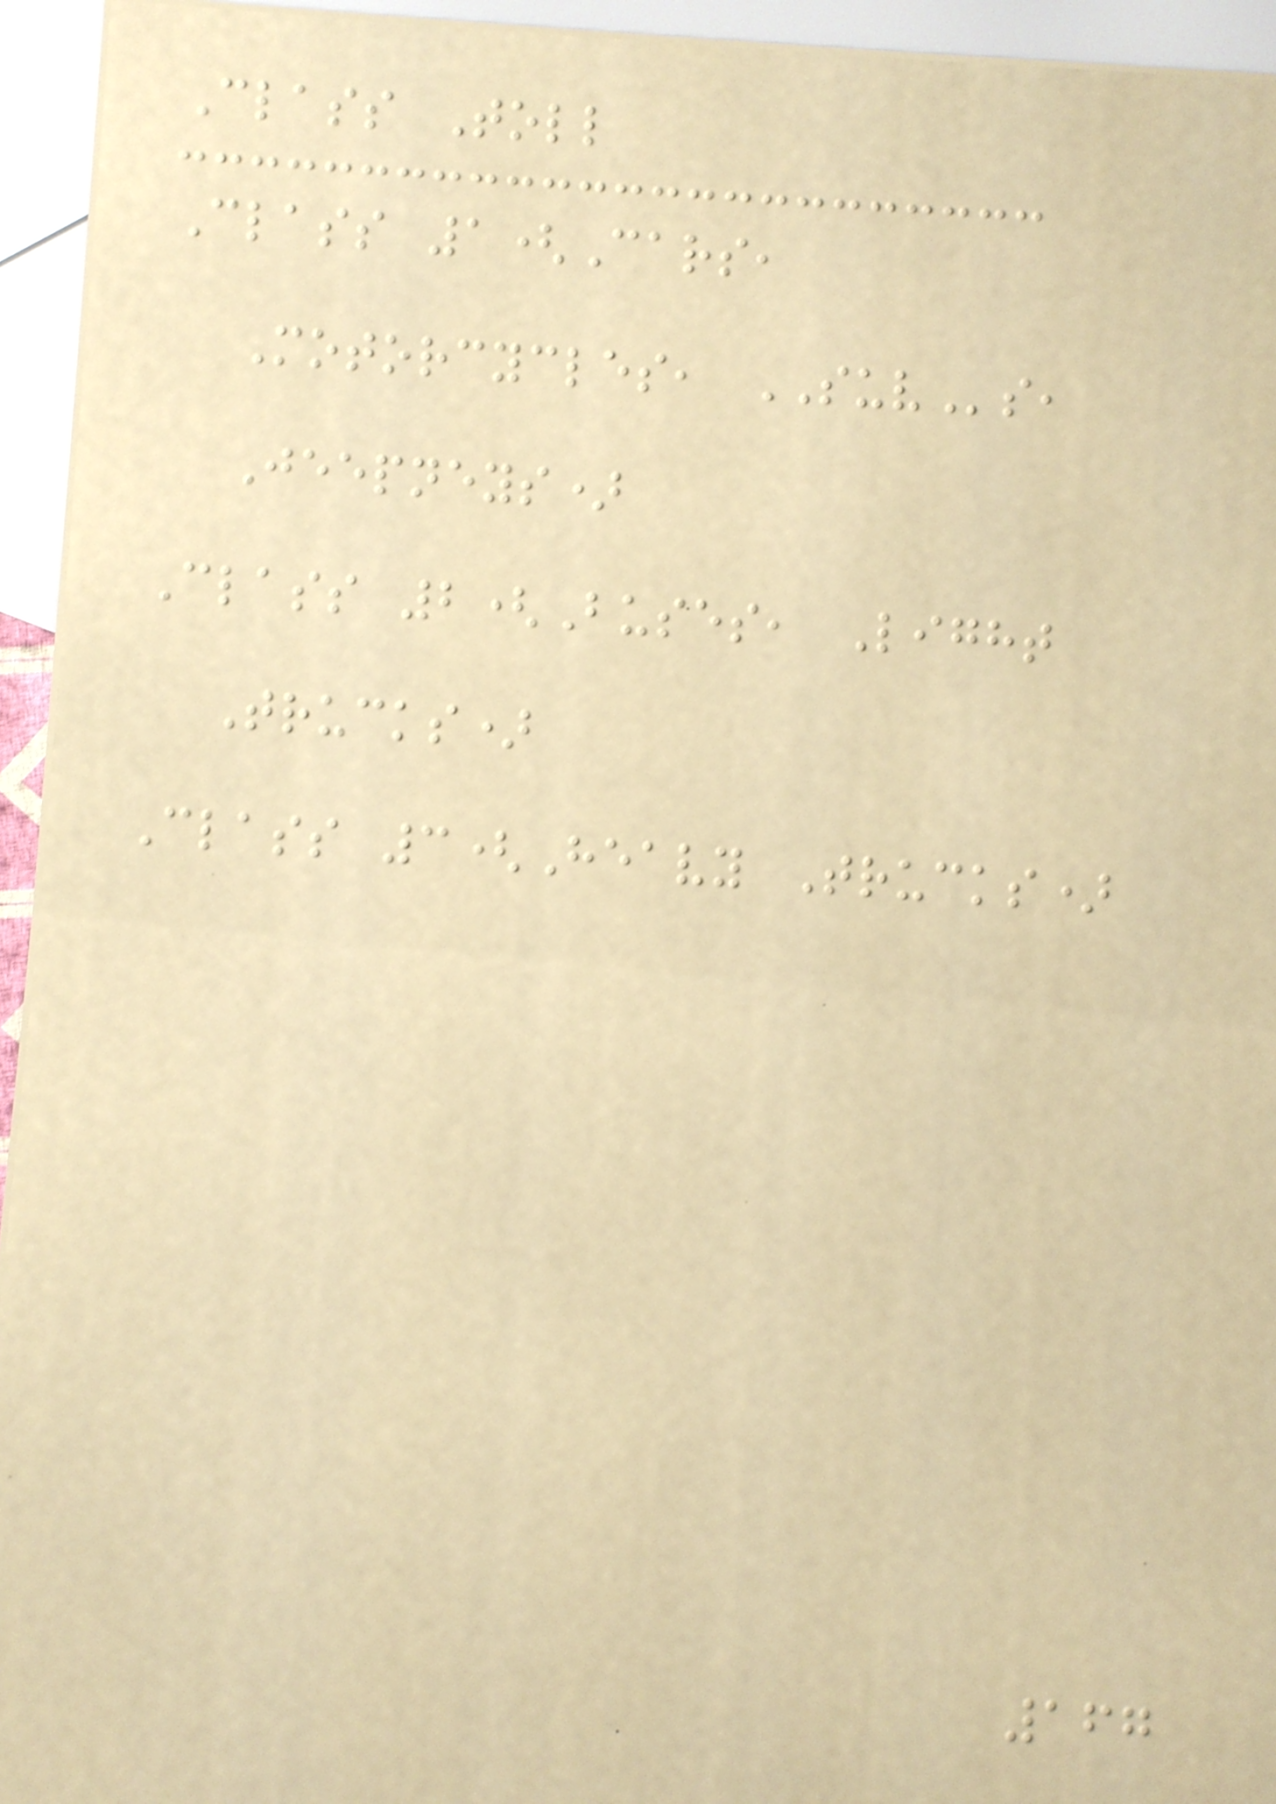Class Toll
Class 1(Cars,
Motorcycles, SUVs,
Jeepneys)
Class 2(Buses, Light
Trucks)
Class 3(Heavy Trucks)
167
